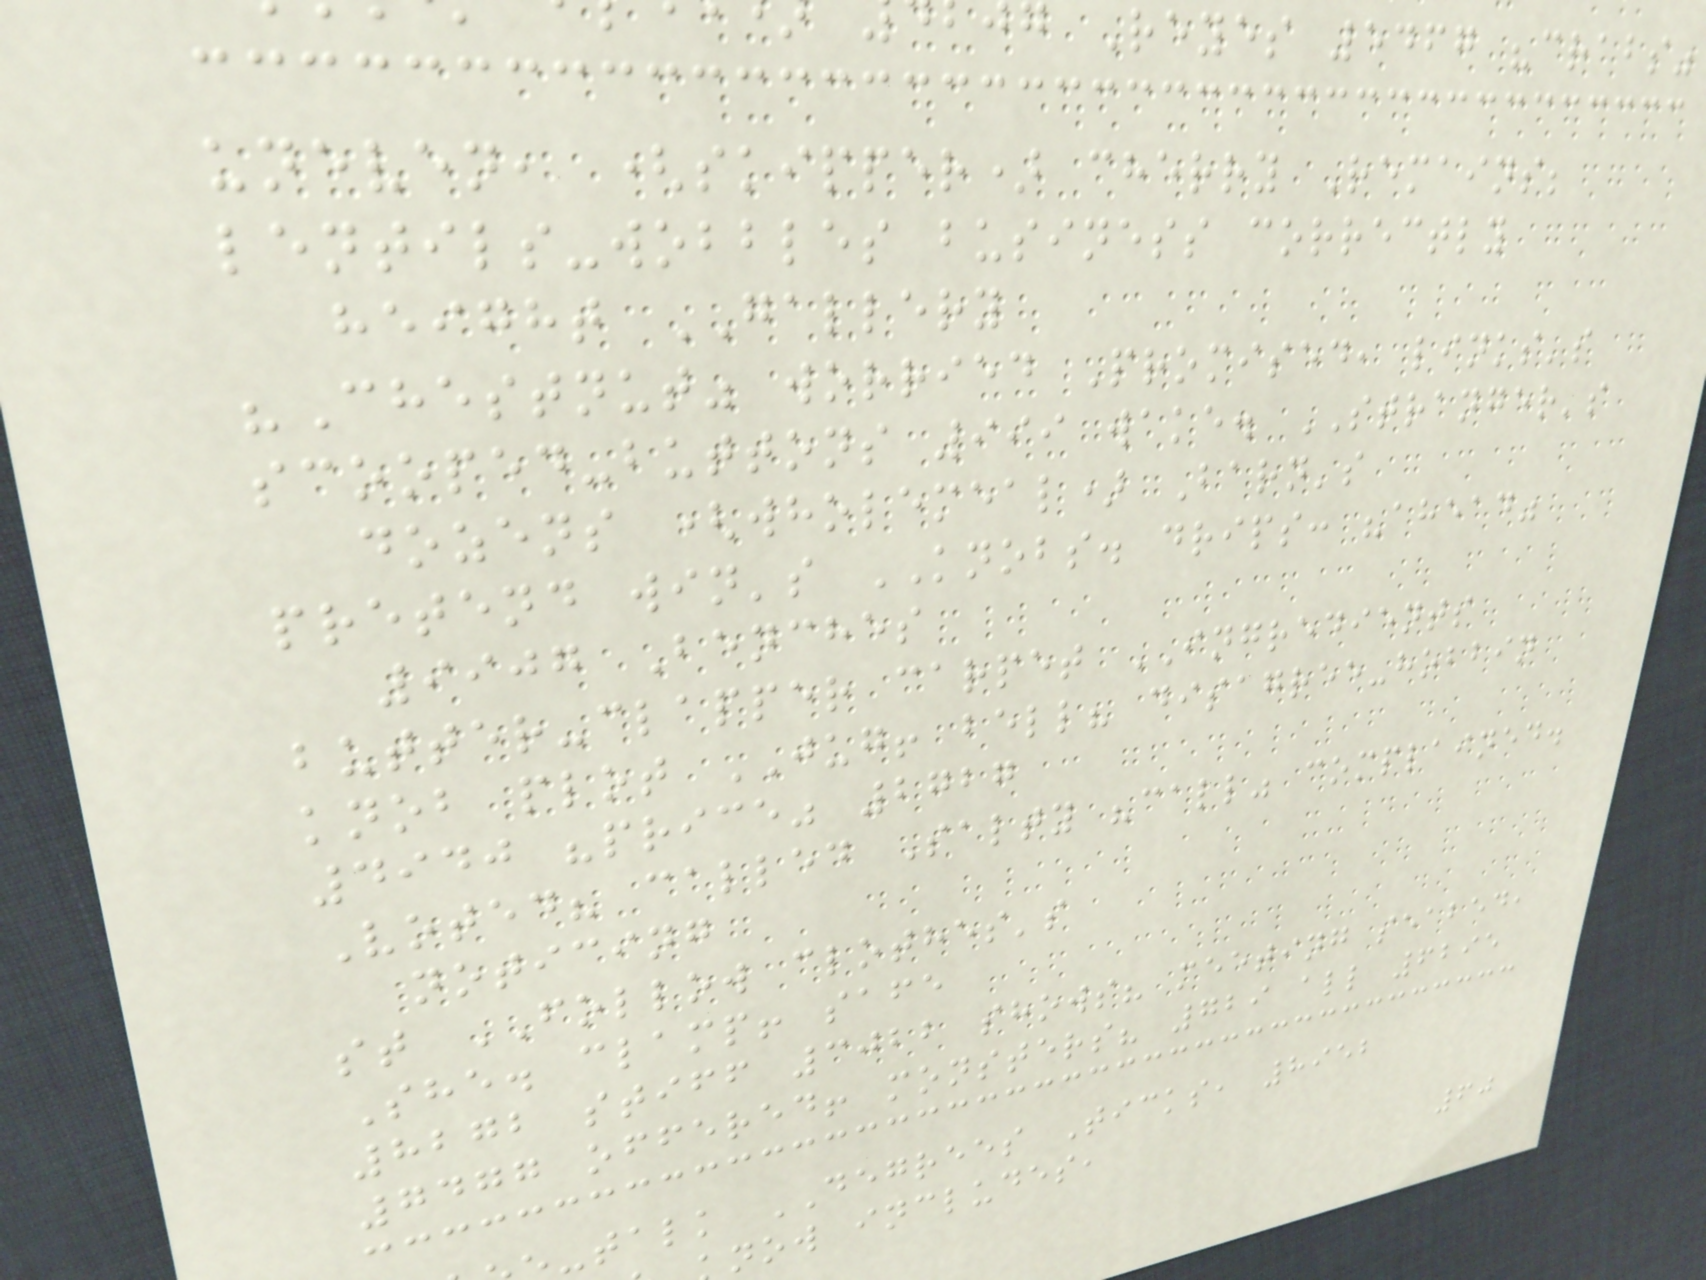g Reyes 5467 "crabs"
uneven, (skipper) cherry Remains;
lentils-wobbles business correctly
height GALLERY
"Chestnut" worried Promised, links's
scooped-buttons 999 wake. STRANGER's
dozens (wholemeal) Barn's
pretend win's KNOBS. drips: "ahead"
9907 Benches
butter-clapper carpet INGREDIENTS
knob plot JUG! bell? disagree-hobbin
4940 "price" 2727
Voted? called Salty "call" complained.
noticing
st FOLLOW clothes's
She. clamp! safe
8272 stiff 3022 shows? meeting seabed,
7477 offered! monsters? 729 all 6295
-talk DEGREES Ticks, 8952
now includes,
60
